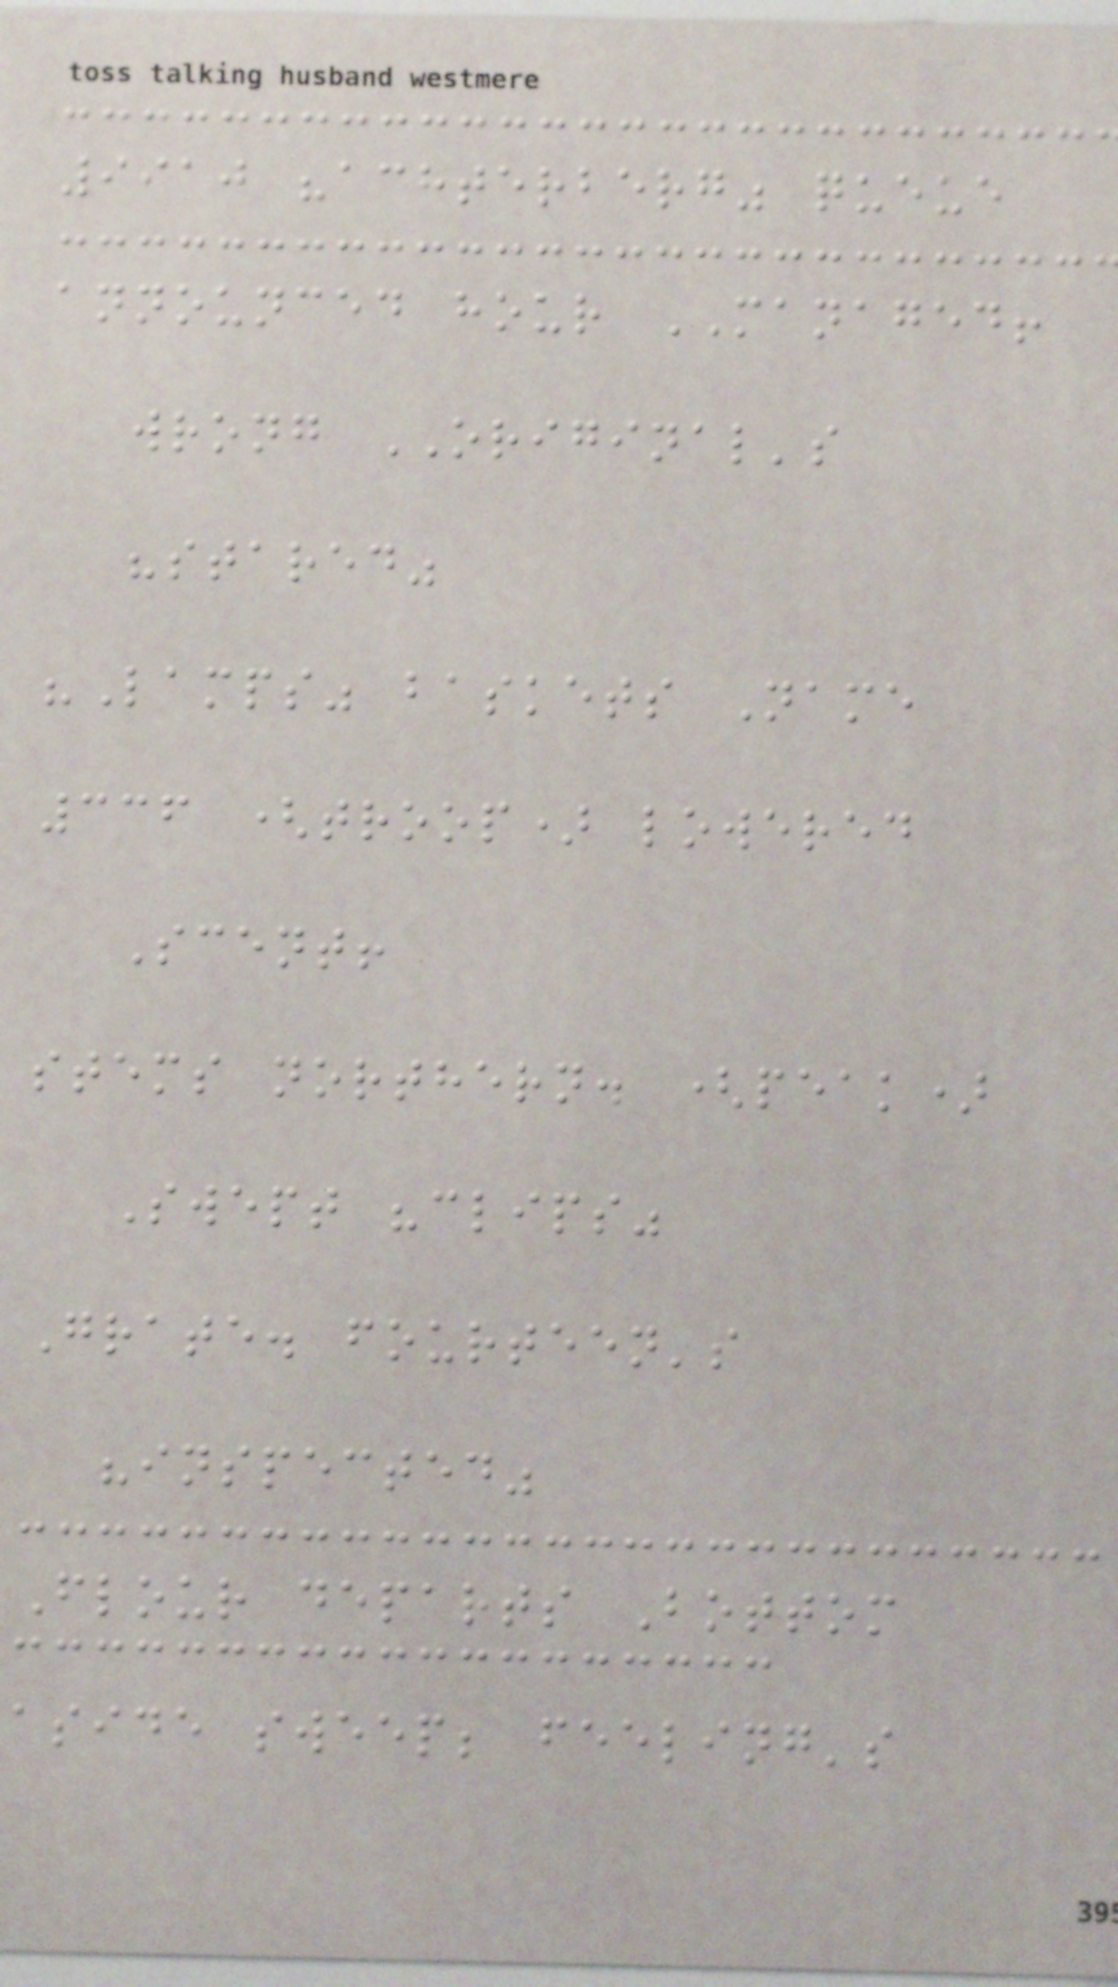9910 "achterberg" queue
announced hour MANAGED!
wrong ORIGINAL's
"stared"
"Lamps" baskets Name
336 (troop) lowered
Scent!
stems northern. (peak)
Swept "clips"
Grate. fourteen's
"inspected"
Flour departs Bottom
aside sweep; feeling's
